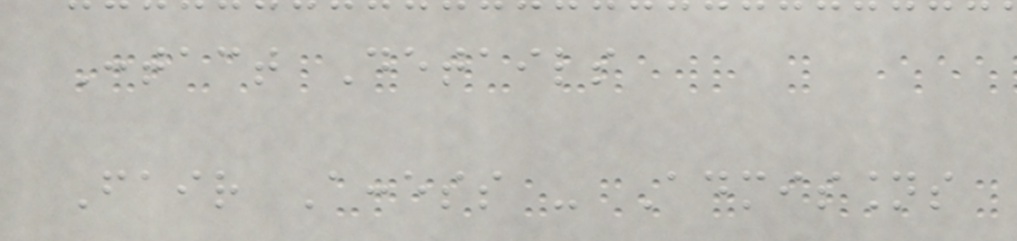Contact Details
Fair Access - Admissions
